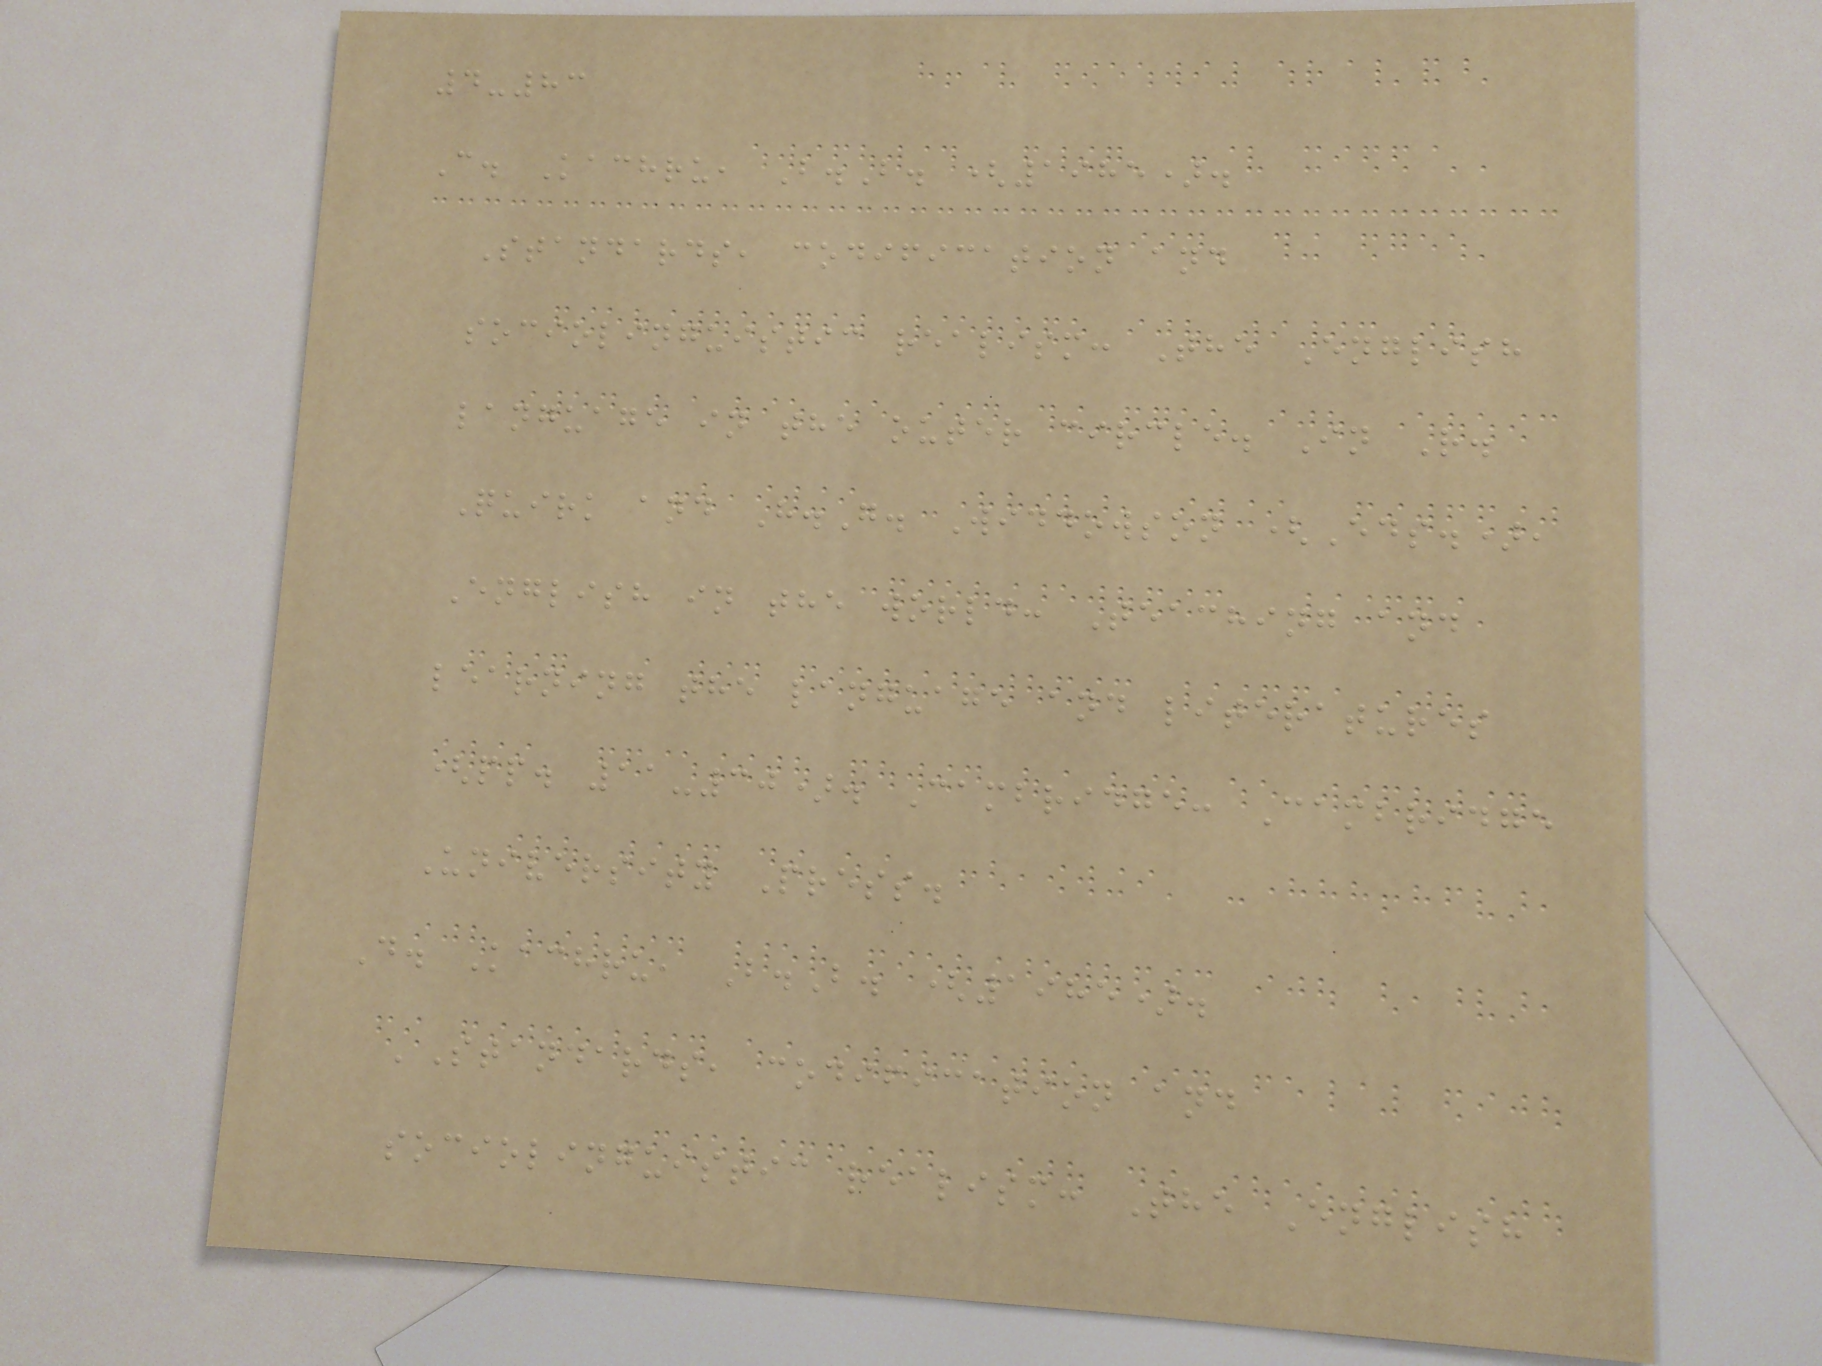4-83
C. Kachru, B.B. (1985).
Standards, codification and
sociolinguistic realism: The English
language in the outer circle. In R.
Quirk and H.G. Widdowson (Eds.),
English in the world: Teaching and
learning the language and literatures
(pp. 11-30). Cambridge: Cambridge
University Press.
D. Kachru, B.B. (1985).
'Standards, codification and
sociolinguistic realism: The English
